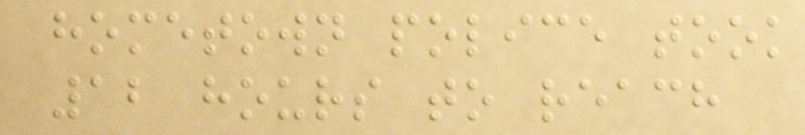hometown police took
12 hours to reach
